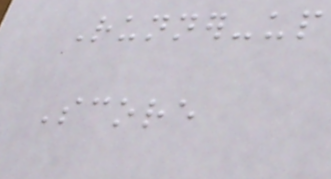Runner-up
Score
